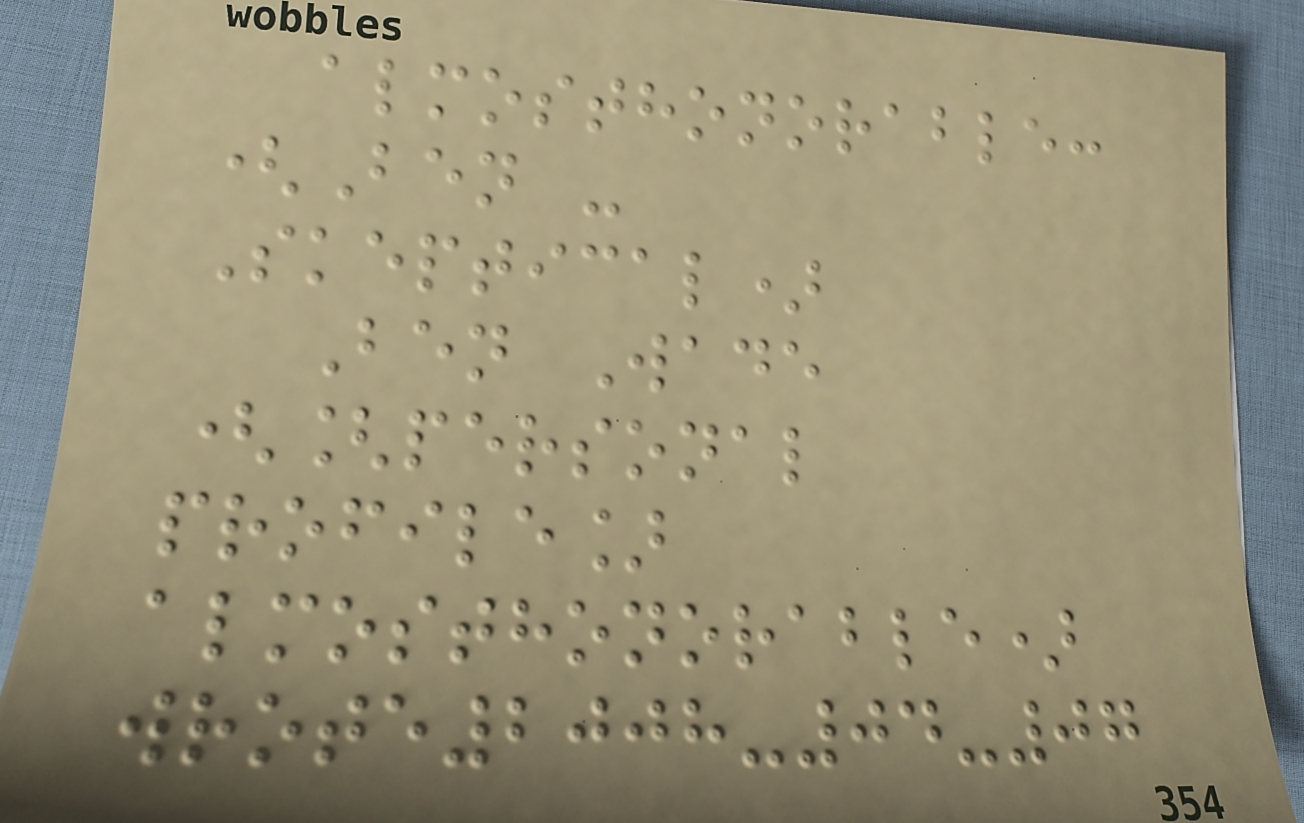almosthonorable:
(Ben -
Skeptical)
Ben Wade
([personal
profile]
almosthonorable)
wrote2008-04-07
